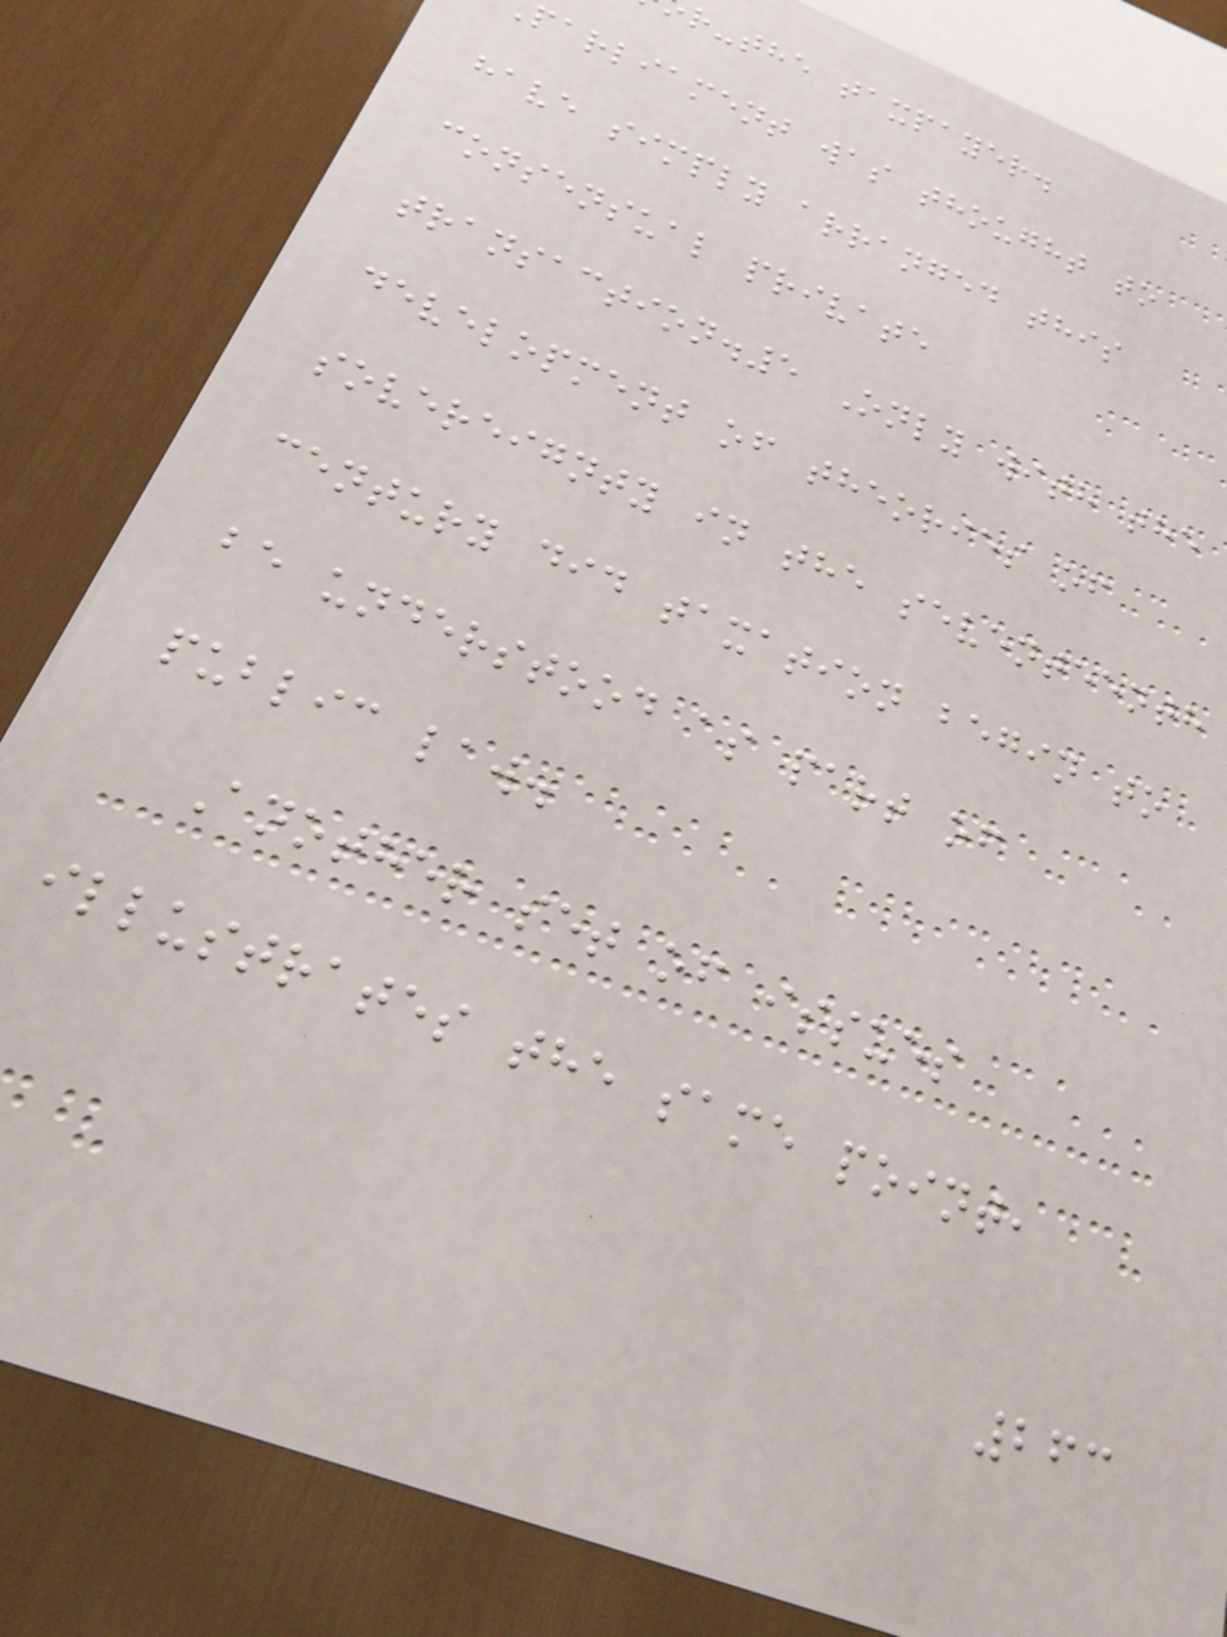r-the taxpayer.
parliament was thought to
have simply arranged this
consensual private
transaction.5 Only with the
development of theories of
sovereignty in the seventeenth
century did taxation begin to
be understood as part of
public law.
Another set of issues
illustrates the same point,
263
